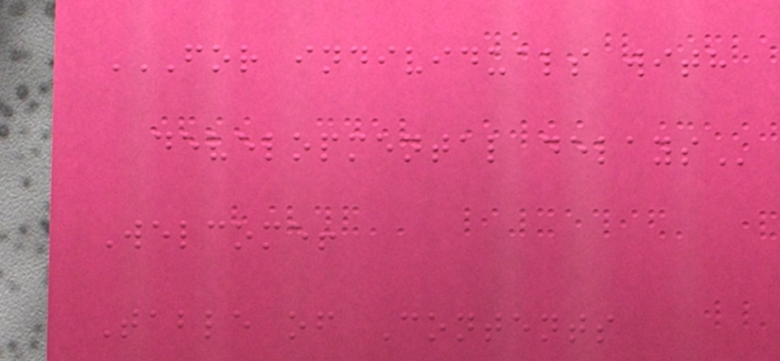FOR INDIVIDUALS WITH
DEVELOPMENTAL DELAYS
Welcome!
Table of Contents
